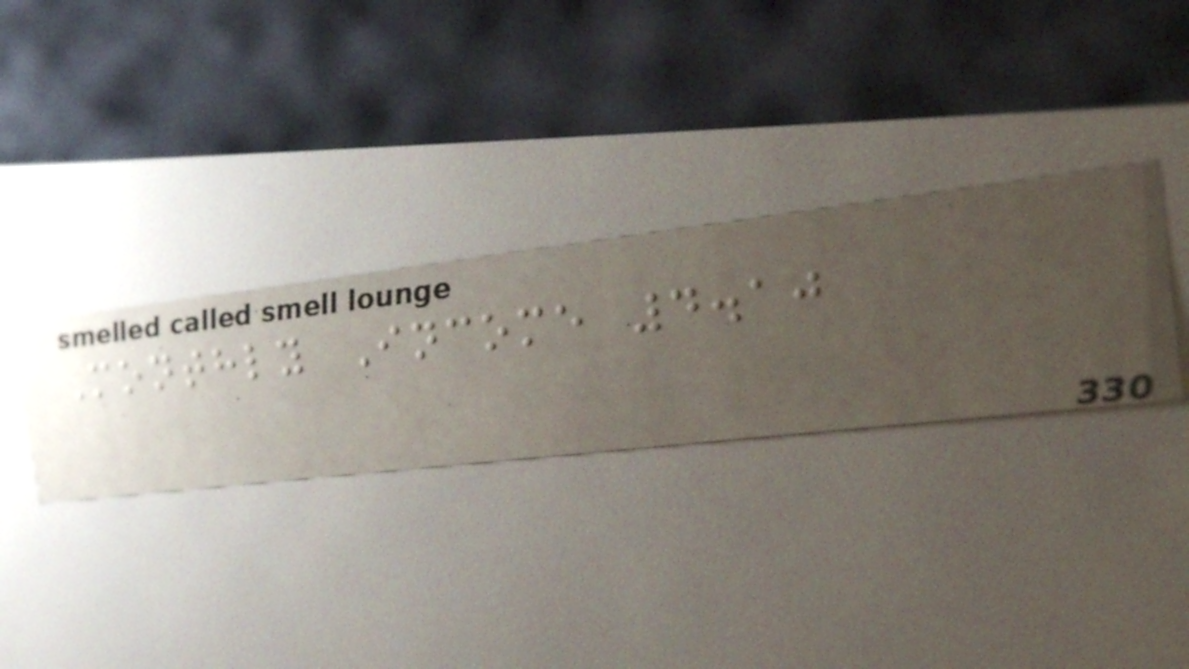Monthly Income 4.10
